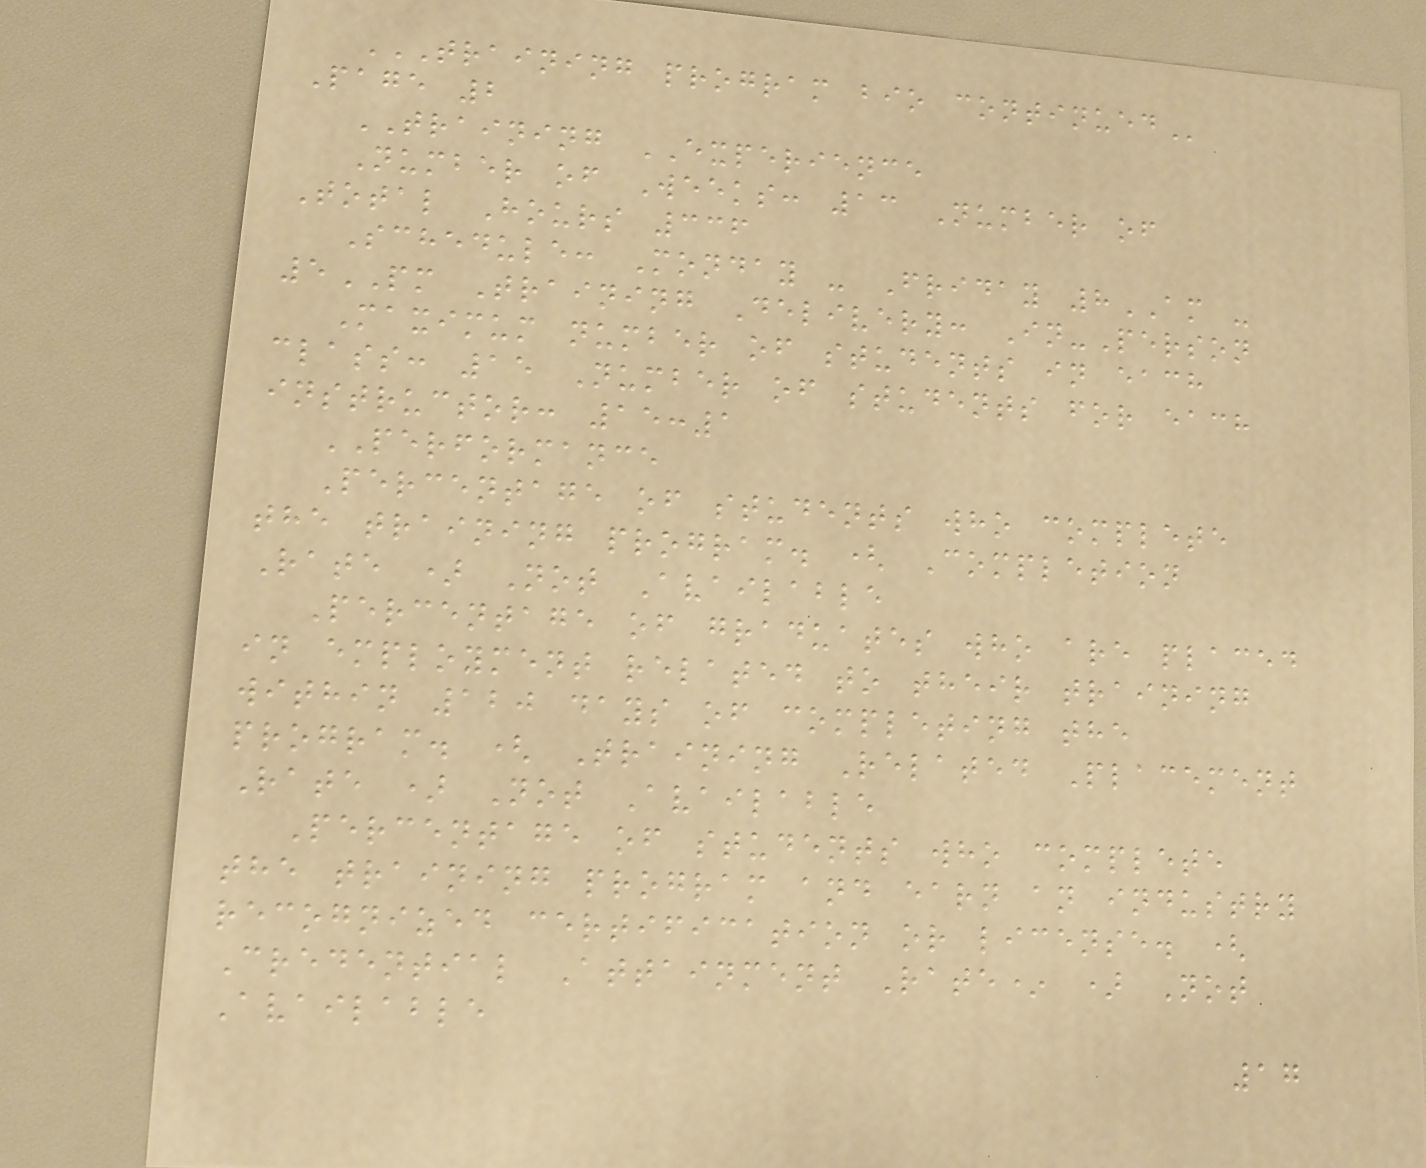TRAINING PROGRAM BIO CONTINUED
Page 2
TRAINING EXPERIENCE
Number of Weeks: 13 Number of
Total Hours 336
Schedule: Monday - Friday 8AM -
5PM Training Delivery: In-Person
Maximum number of students in each
class: 15 Number of students for each
instructor: 15:1
PERFORMANCE
Percentage of students who complete
the training program. ( Completion
Rate ) Not Available
Percentage of graduates who are placed
in employment related to their training
within 120 days of completing the
program. ( Training Related Placement
Rate ) Not Available
Percentage of students who complete
the training program and earn an industry
recognized certification or license. (
Credential Attainment Rate* ) Not
Available
17
